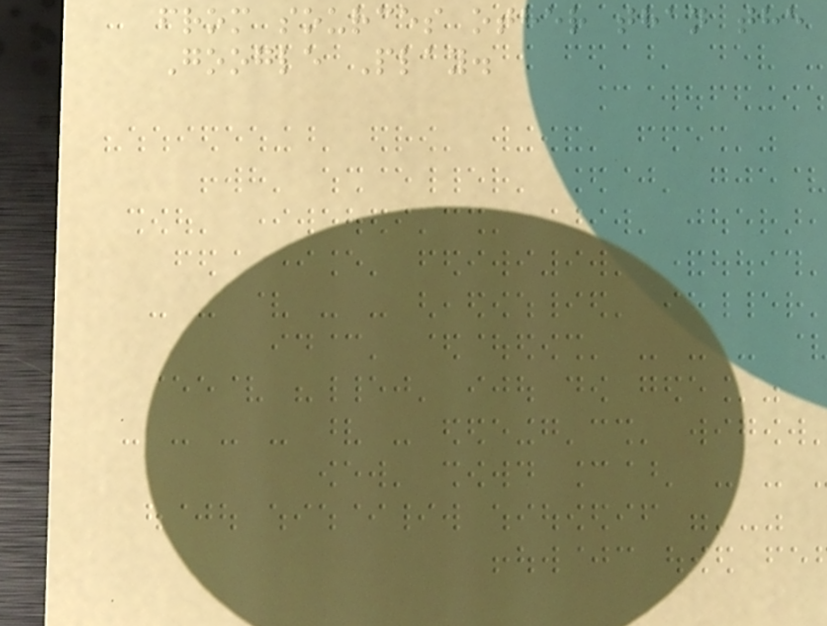from sources other than the
Google Play.
